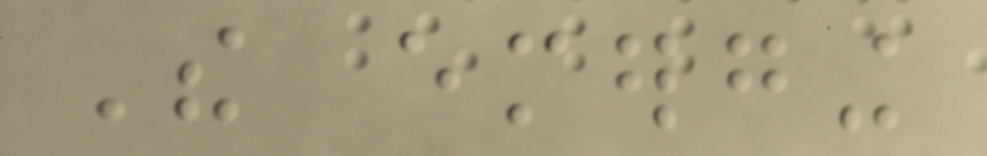The emerging
